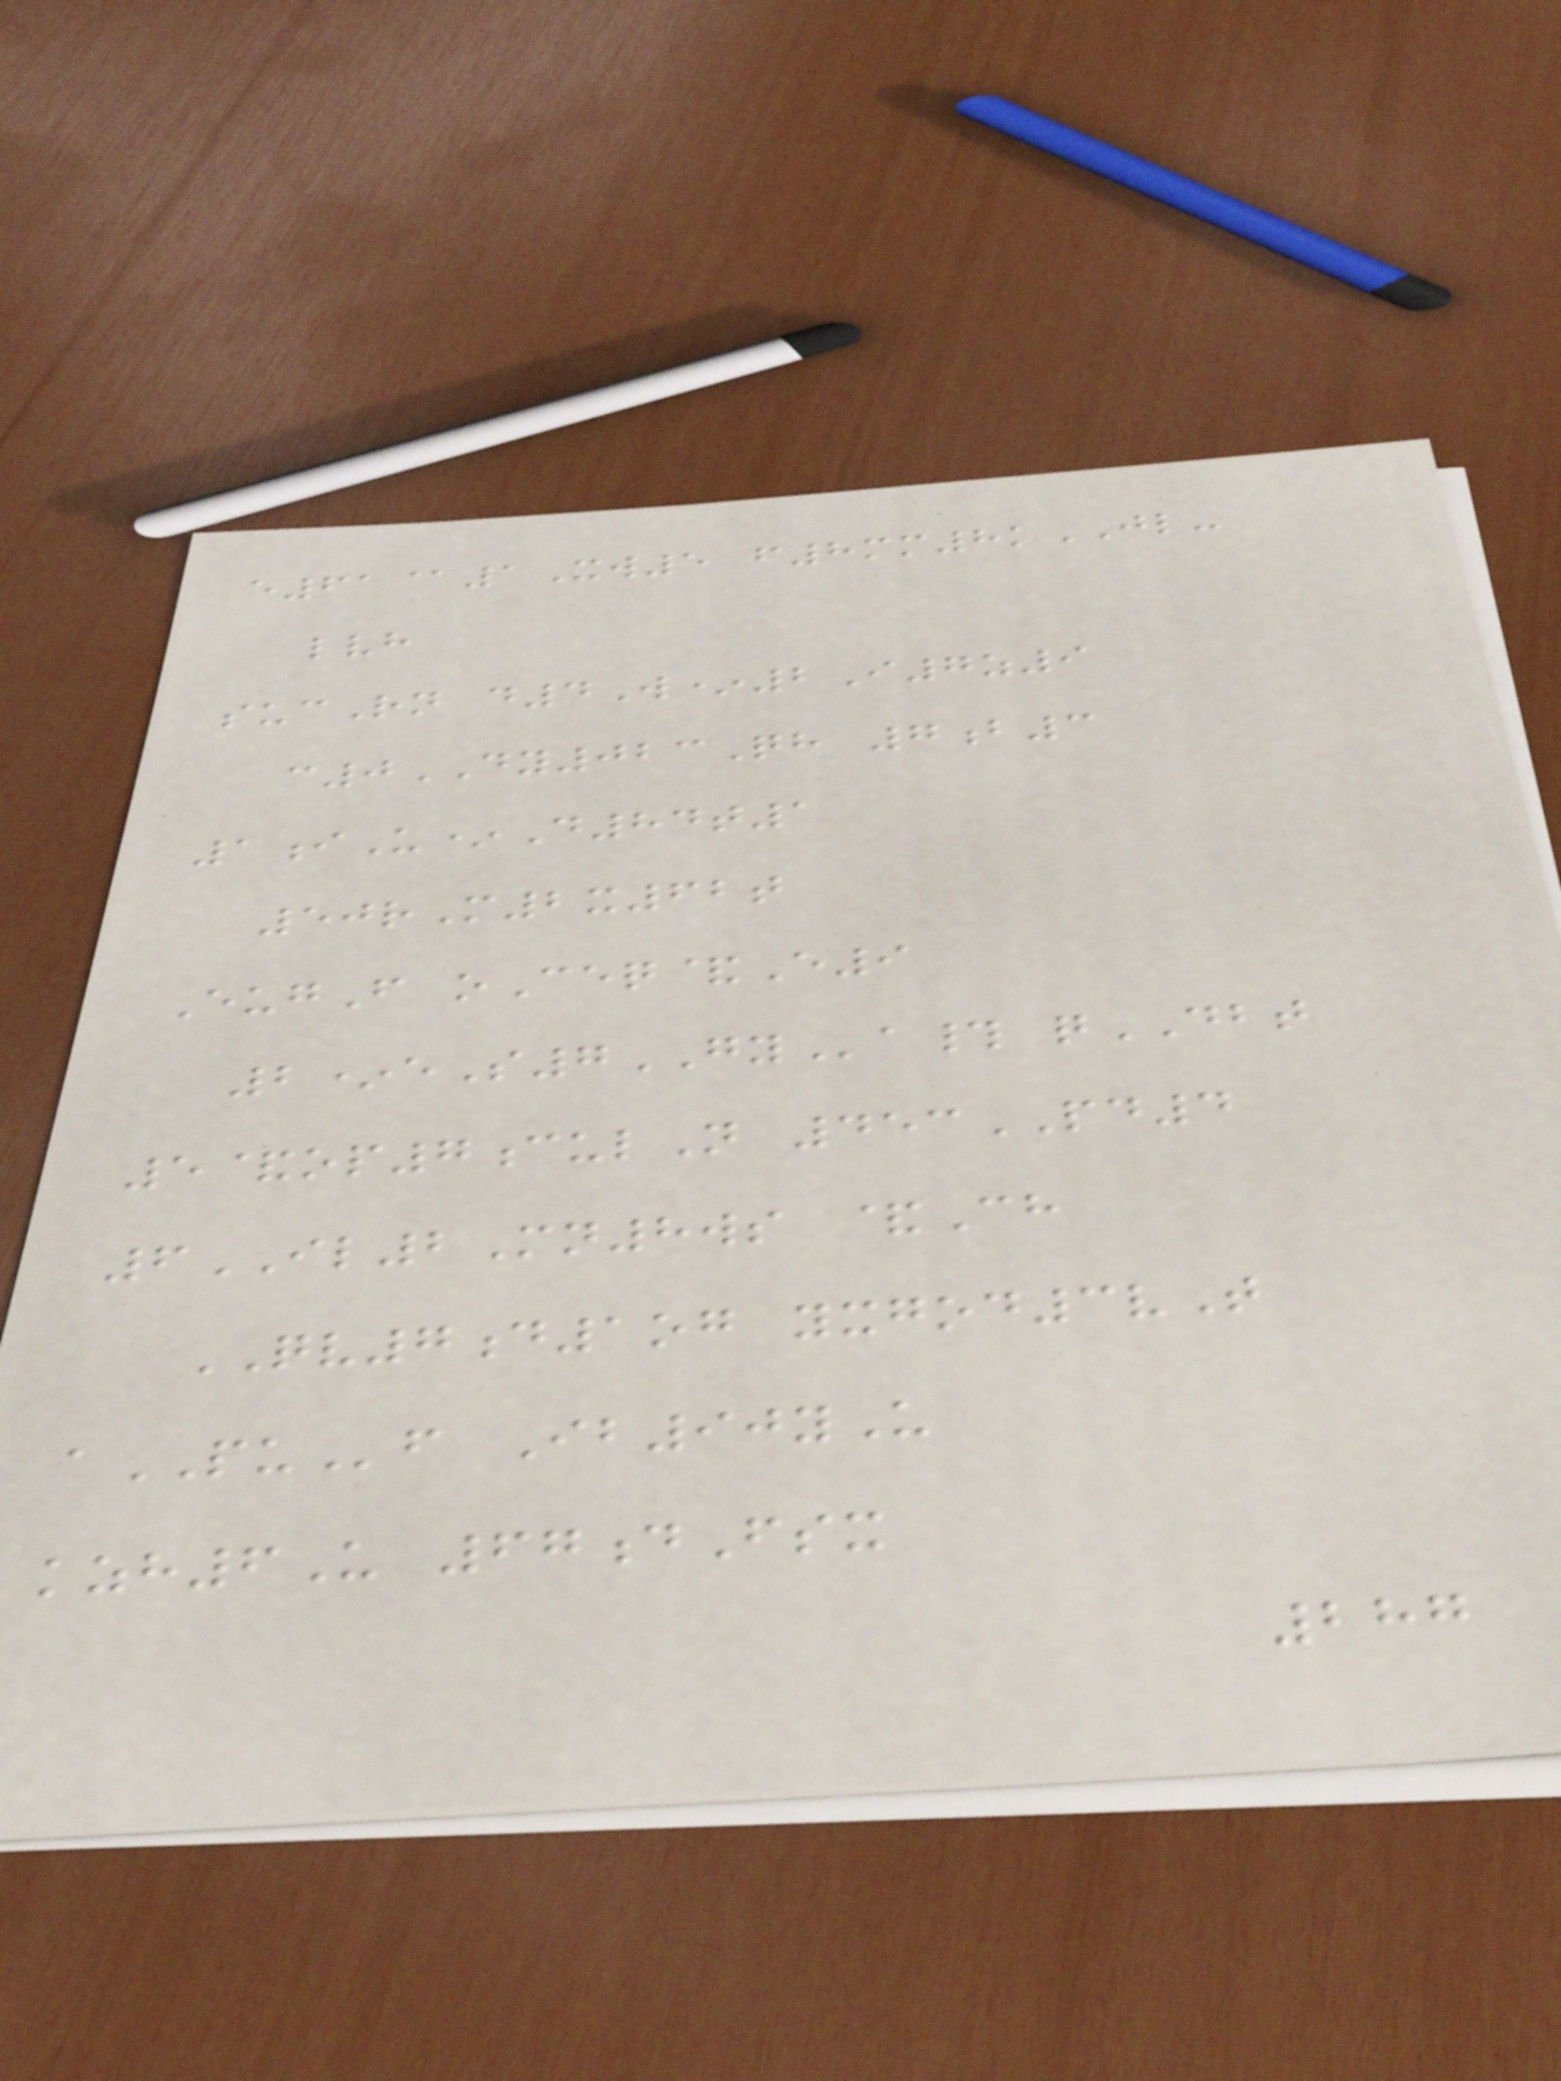e61@1Xw5 f8mm8kJL-
lvh
sucRn d4W*2I7z9
c0DY023Qh 7b3
1iU*D84t1
50rM2x62t
EugF oCeq&E9
2*eS7GYa# qDBT
5&op7culN 453PD4
6IL2Mn8ws &Ch
QV7d1og yxgod3vT
aPUf Ib90yU
kzh6U 67dFsx
287
